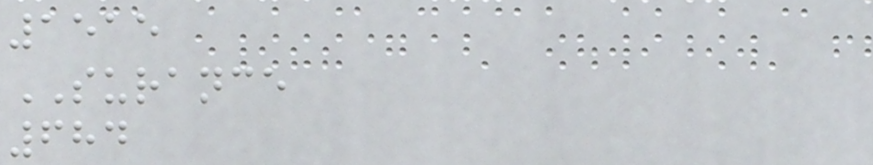1515
SURANCE
684
